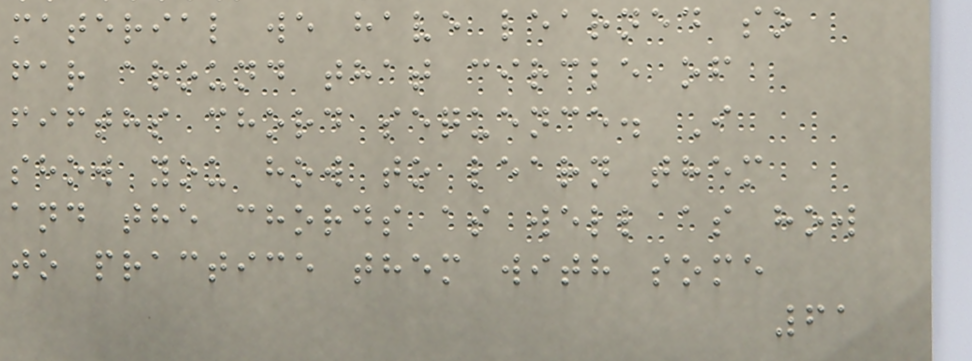material we have learned so
far around that circle of
fifths chord sequence. I
show you how to learn them
and the chords as well as how
to practice them with some
61
